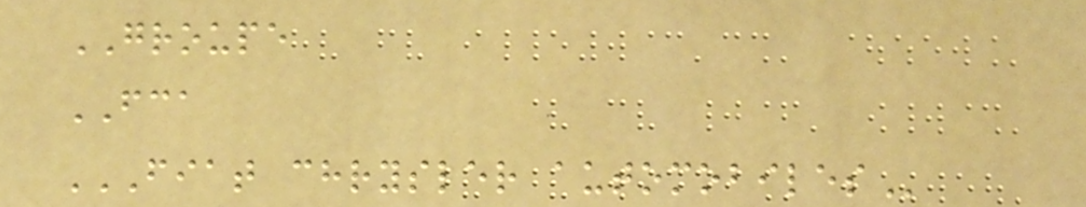GROUPE
FCA
FIAT CHRYSLER AUTOMOBILES
